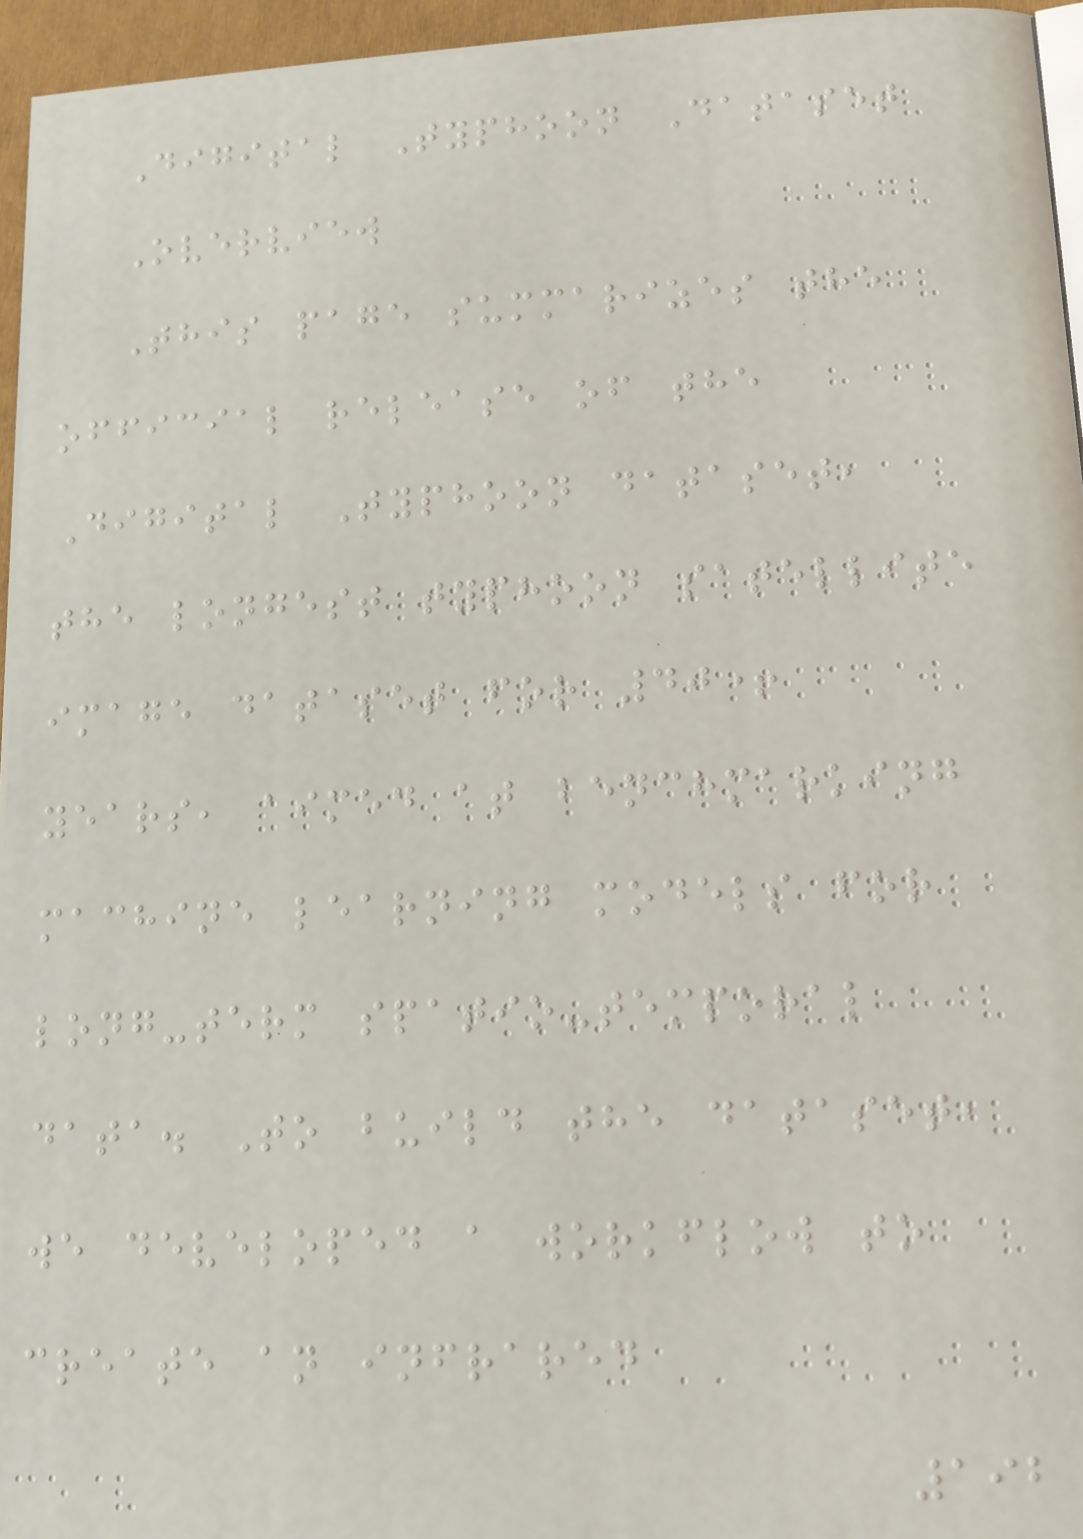Digital Typhoon Dataset
Overview
This page summarizes the
official release of the
Digital Typhoon dataset,
the longest typhoon satellite
image dataset for 40+
years, aimed at benchmarking
machine learning models for
long-term spatio-temporal
data. To build the dataset,
we developed a workflow to
create an infrared
192
